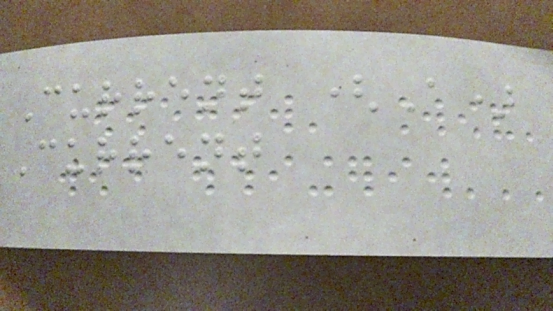Current (A)
Current
